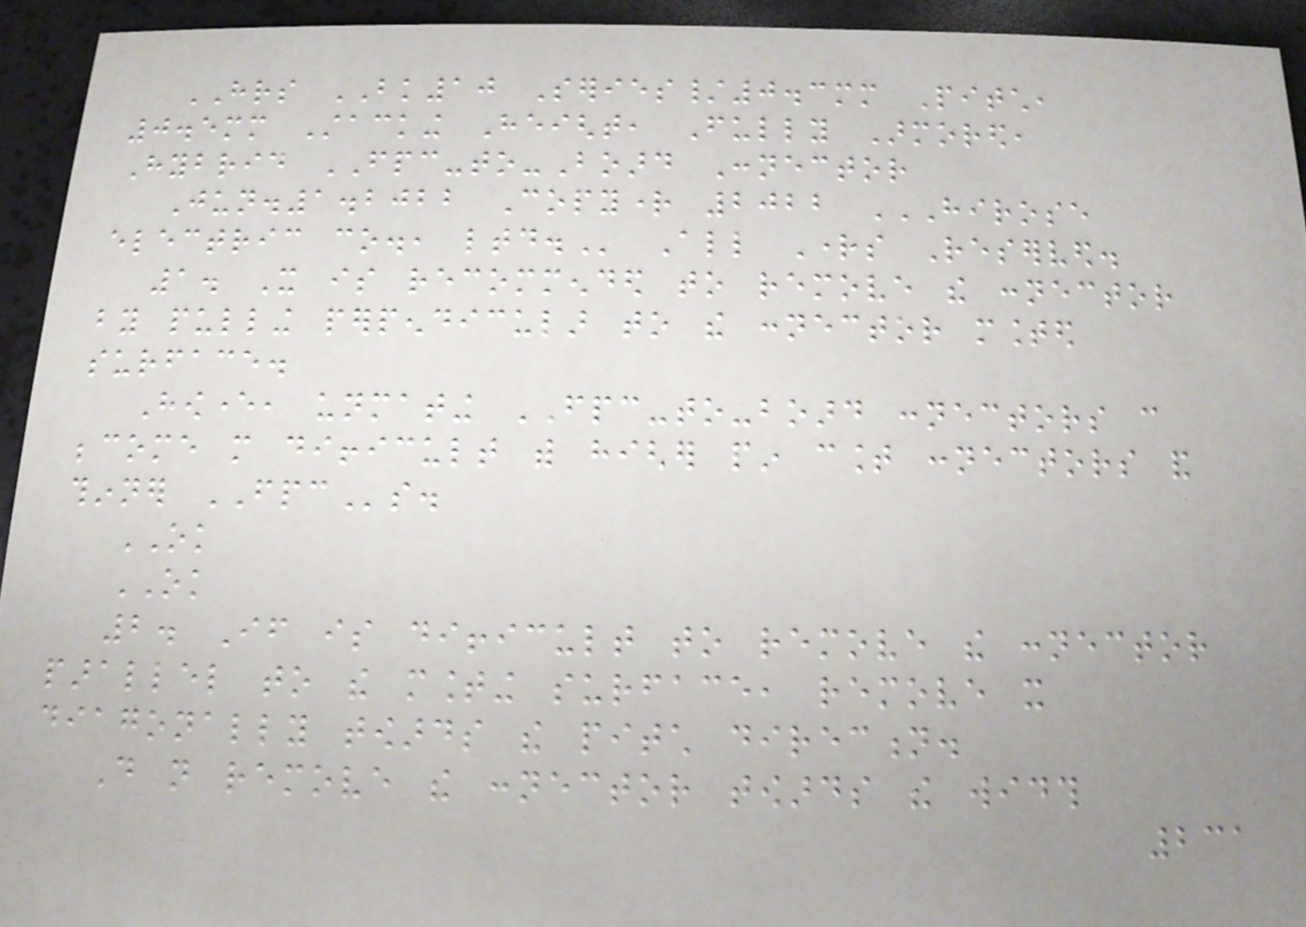HRS BK10 Series/0.3mm Pitch,
0.5mm Stacking Height, Fully Armored,
Hybrid FPC-to-Board Connector
Jun.1.2022 Copyright 2022 HIROSE
ELECTRIC CO., LTD. All Rights Reserved.
1. It is recommended to remove the connector
by pulling perpendicular to the connector mounted
surface.
However, unmating FPC-to-board connectors can
become more difficult with higher pin count connectors and
thinner FPCs.
OK
OK
2. If is difficult to remove the connector
parallel to the mounting surface, remove it
diagonally towards the pitch direction.
Do not remove the connector towards the width
231
